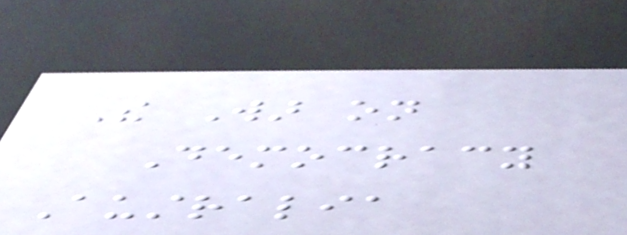The War on
Democracy
Australia
